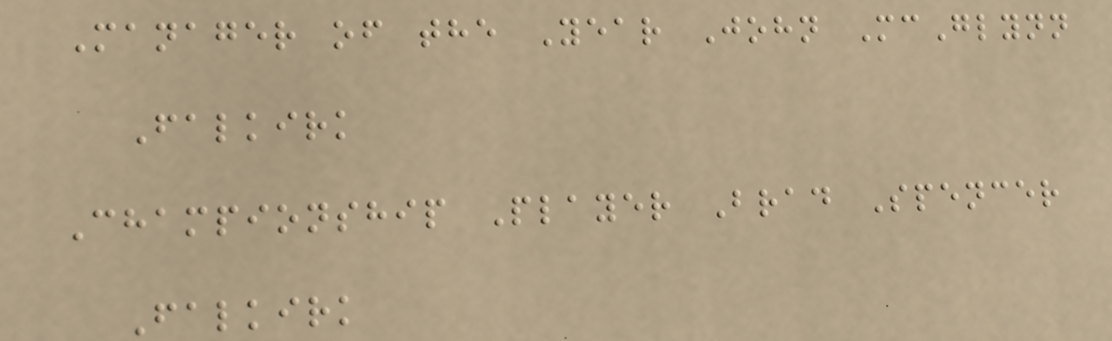Manager of the Year John McGlynn
Falkirk
Championship Player Brad Spencer
Falkirk
